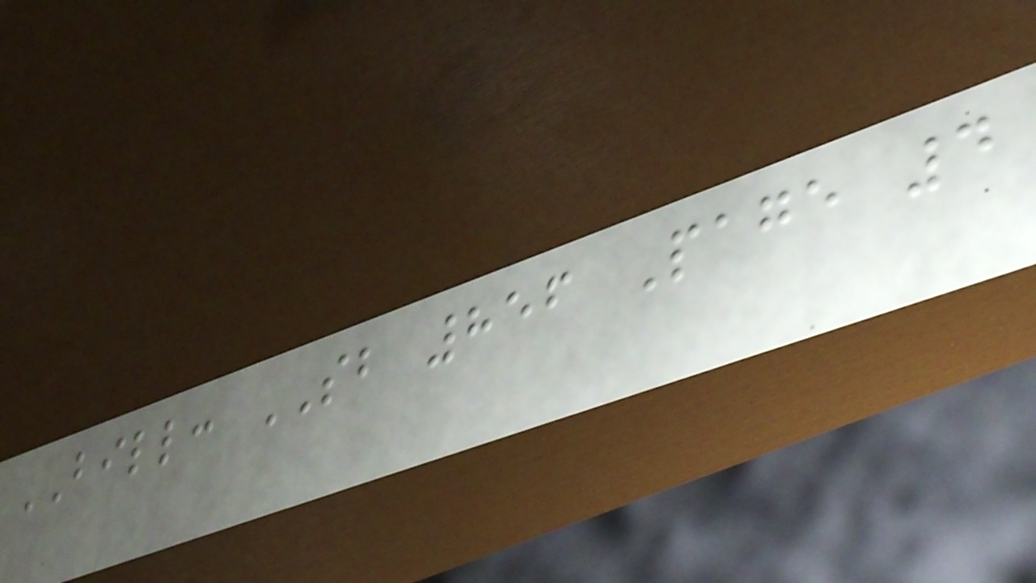BILL: SB 856 Page 4
